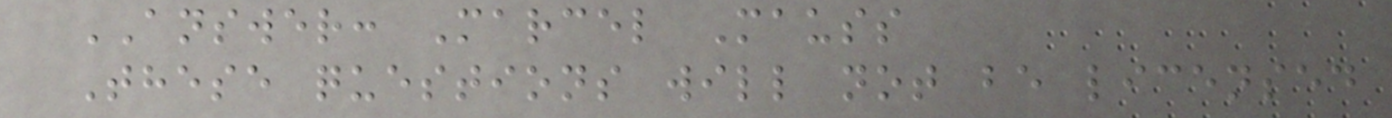ANSWER: Marcel Mauss
These questions will not be licensed
